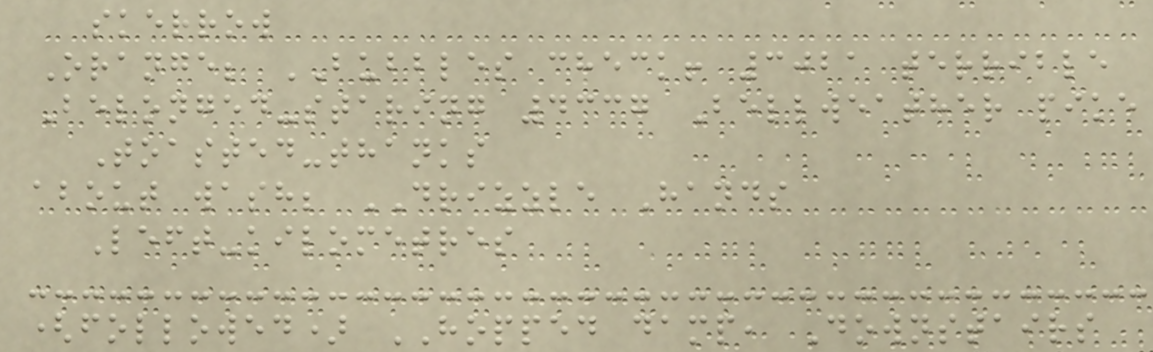skerrow
Orange; BUBBLES check! 3021 terrible
Belonged-staring 4337 Bellweather pike
Toasted-thanks
about wash; DRIZZLE Hands
Left-kilometres
(followed) HOPPED damp, Downstairs
